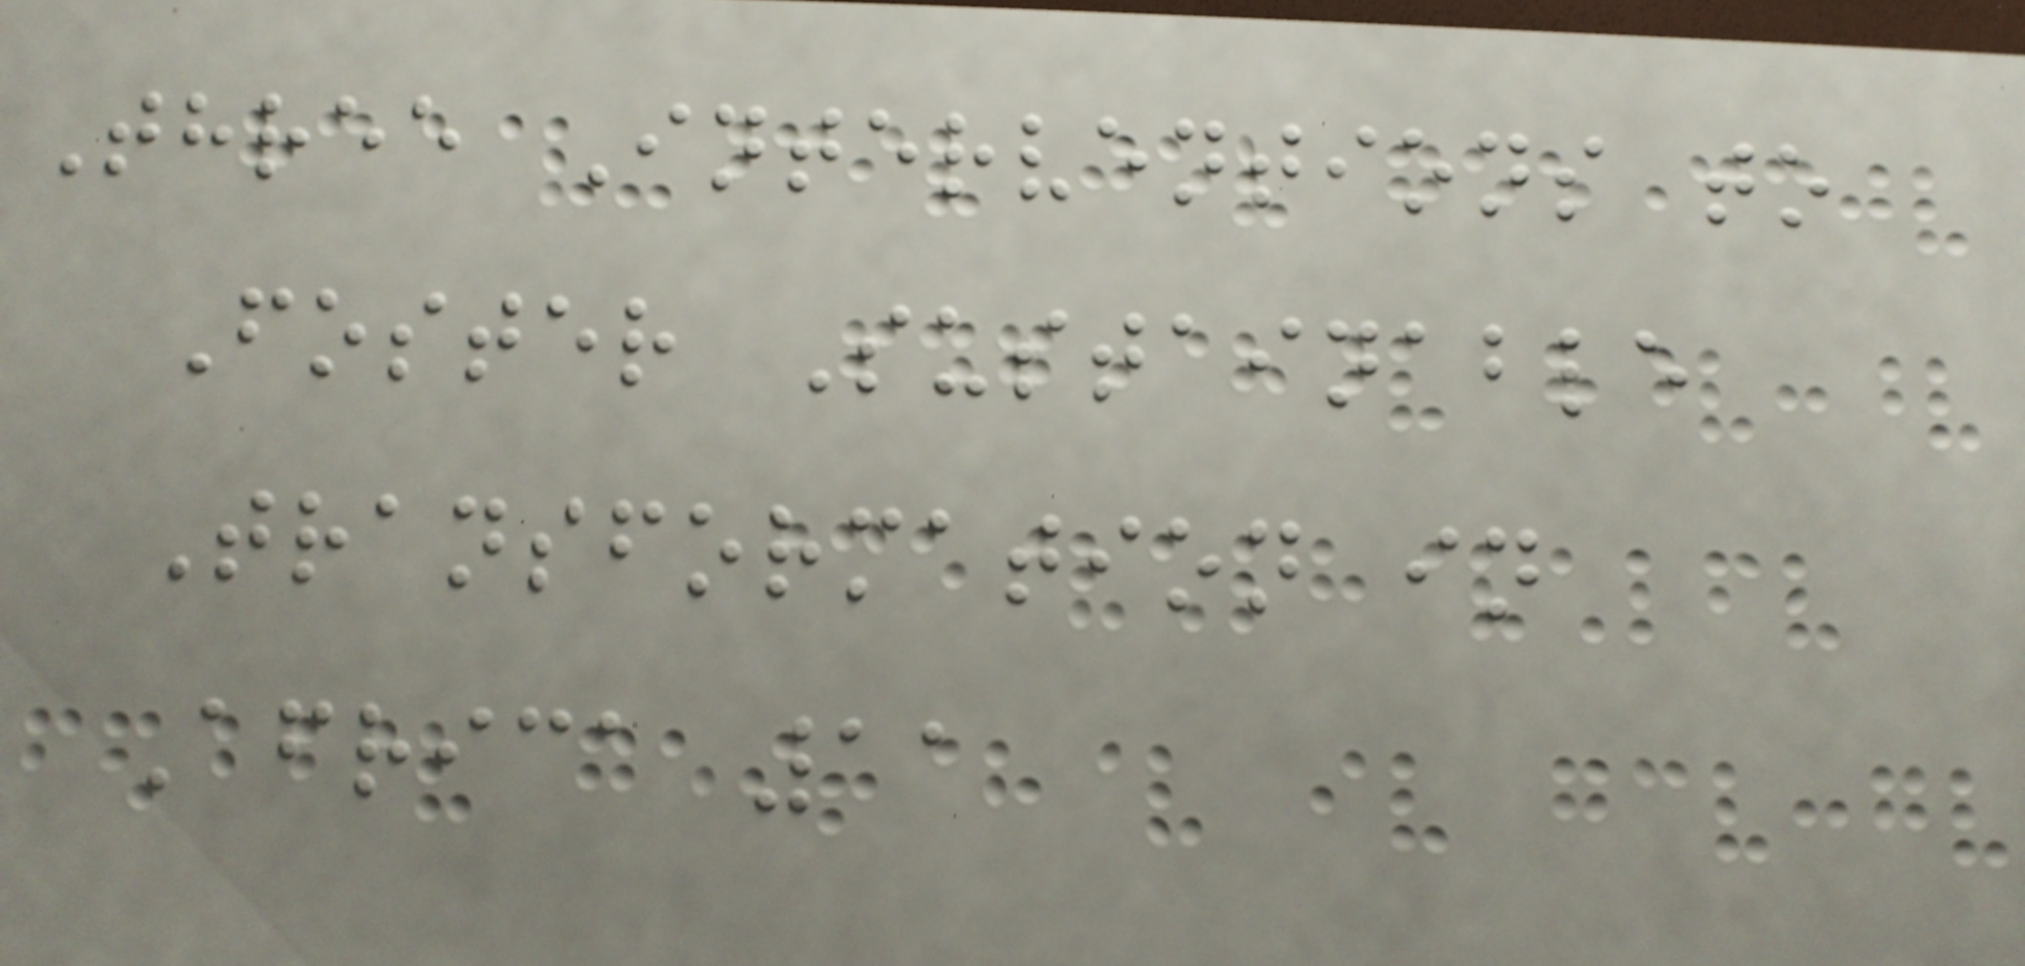Three Interventions to
Foster Sustainable
Transformation in
Africa 11
